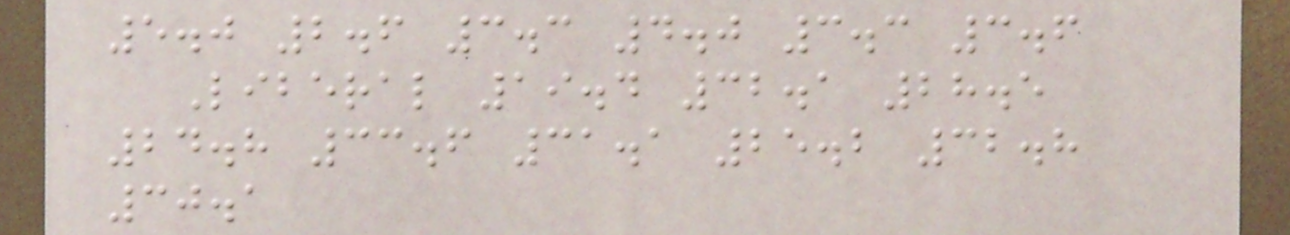5.0 2.6 3.3 4.0 3.3 3.6
Liberal 19.4 32.1 28.5
24.8 33.6 31.1 25.2 32.8
30.1
